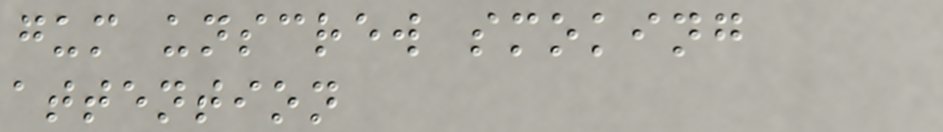gum unscrew smoking
attention
